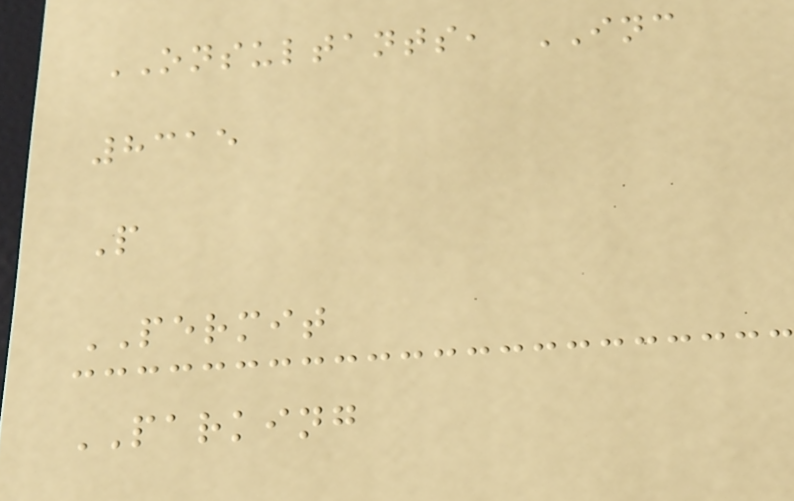ONSULTANTS, INC
8315
P
PERMIT
PARKING
